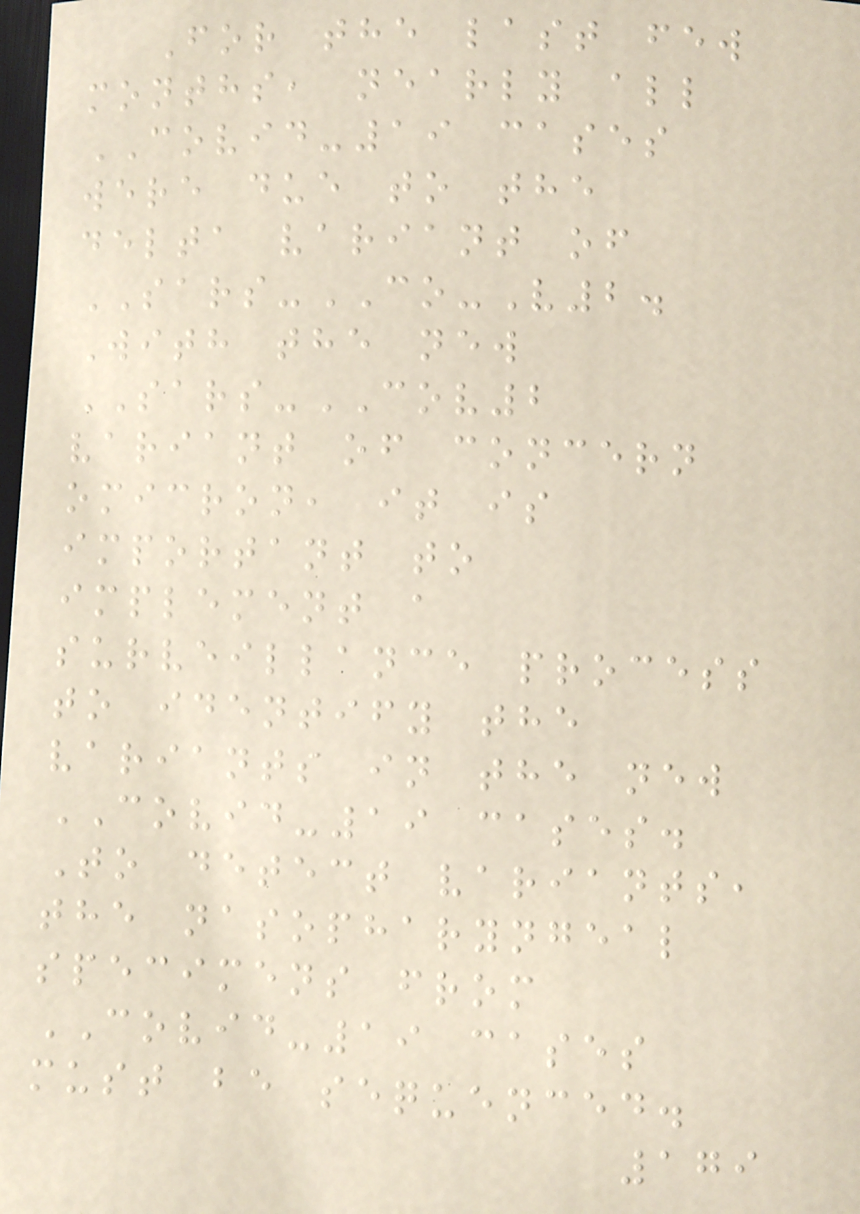For the last few
months, nearly all
COVID-19 cases
were due to the
delta variant of
SARS-CO-V2.
With the new
SARS-COV2
variant of concern
omicron, it is
important to
implement a
surveillance process
to identify the
variants in the new
COVID-19 cases.
To detect variants,
the nasopharyngeal
specimens from
COVID-19 cases
must be sequenced.
179
